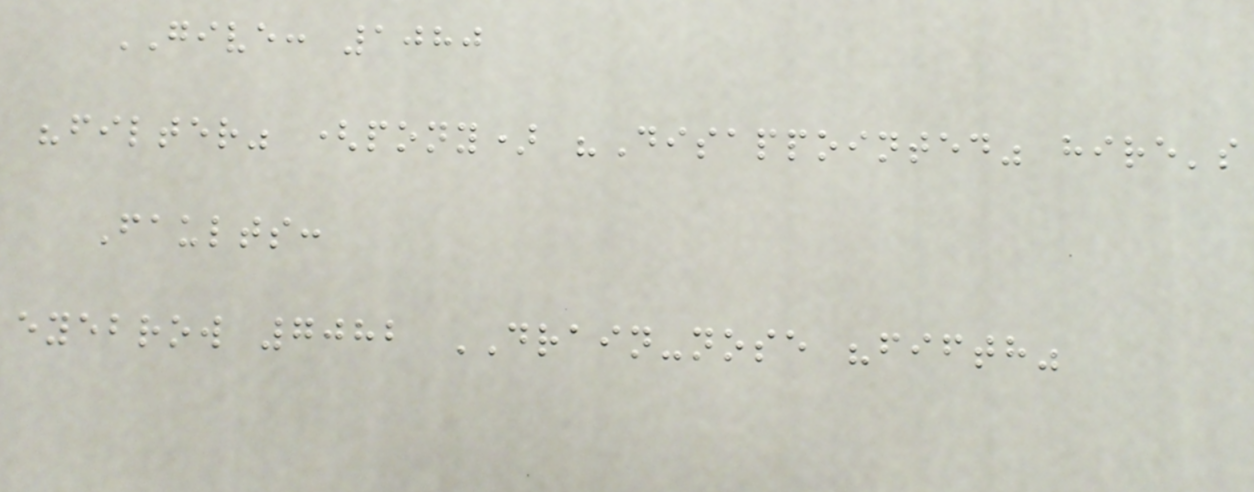GIVE: 1080
"filter" (pony) "Disappointed" hire's
Faults:
eyebrow 7082 DRAIN-nose "fifth"
